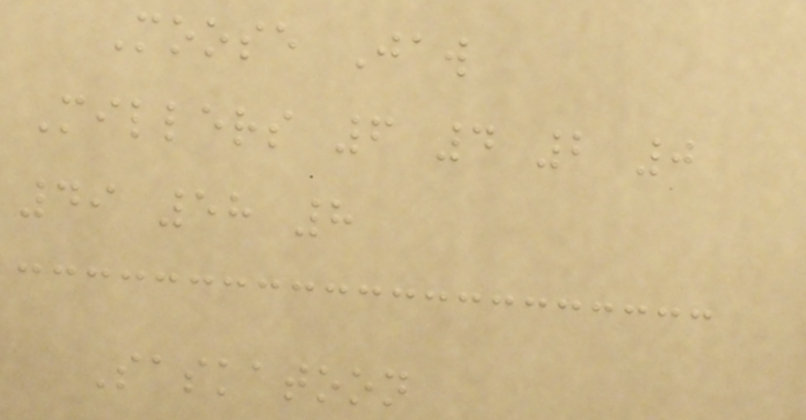Moose Jaw
Millers 6 4 2 0
49 58 8
Saskatoon
